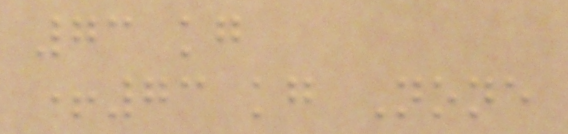73 kg
+73 kg None
